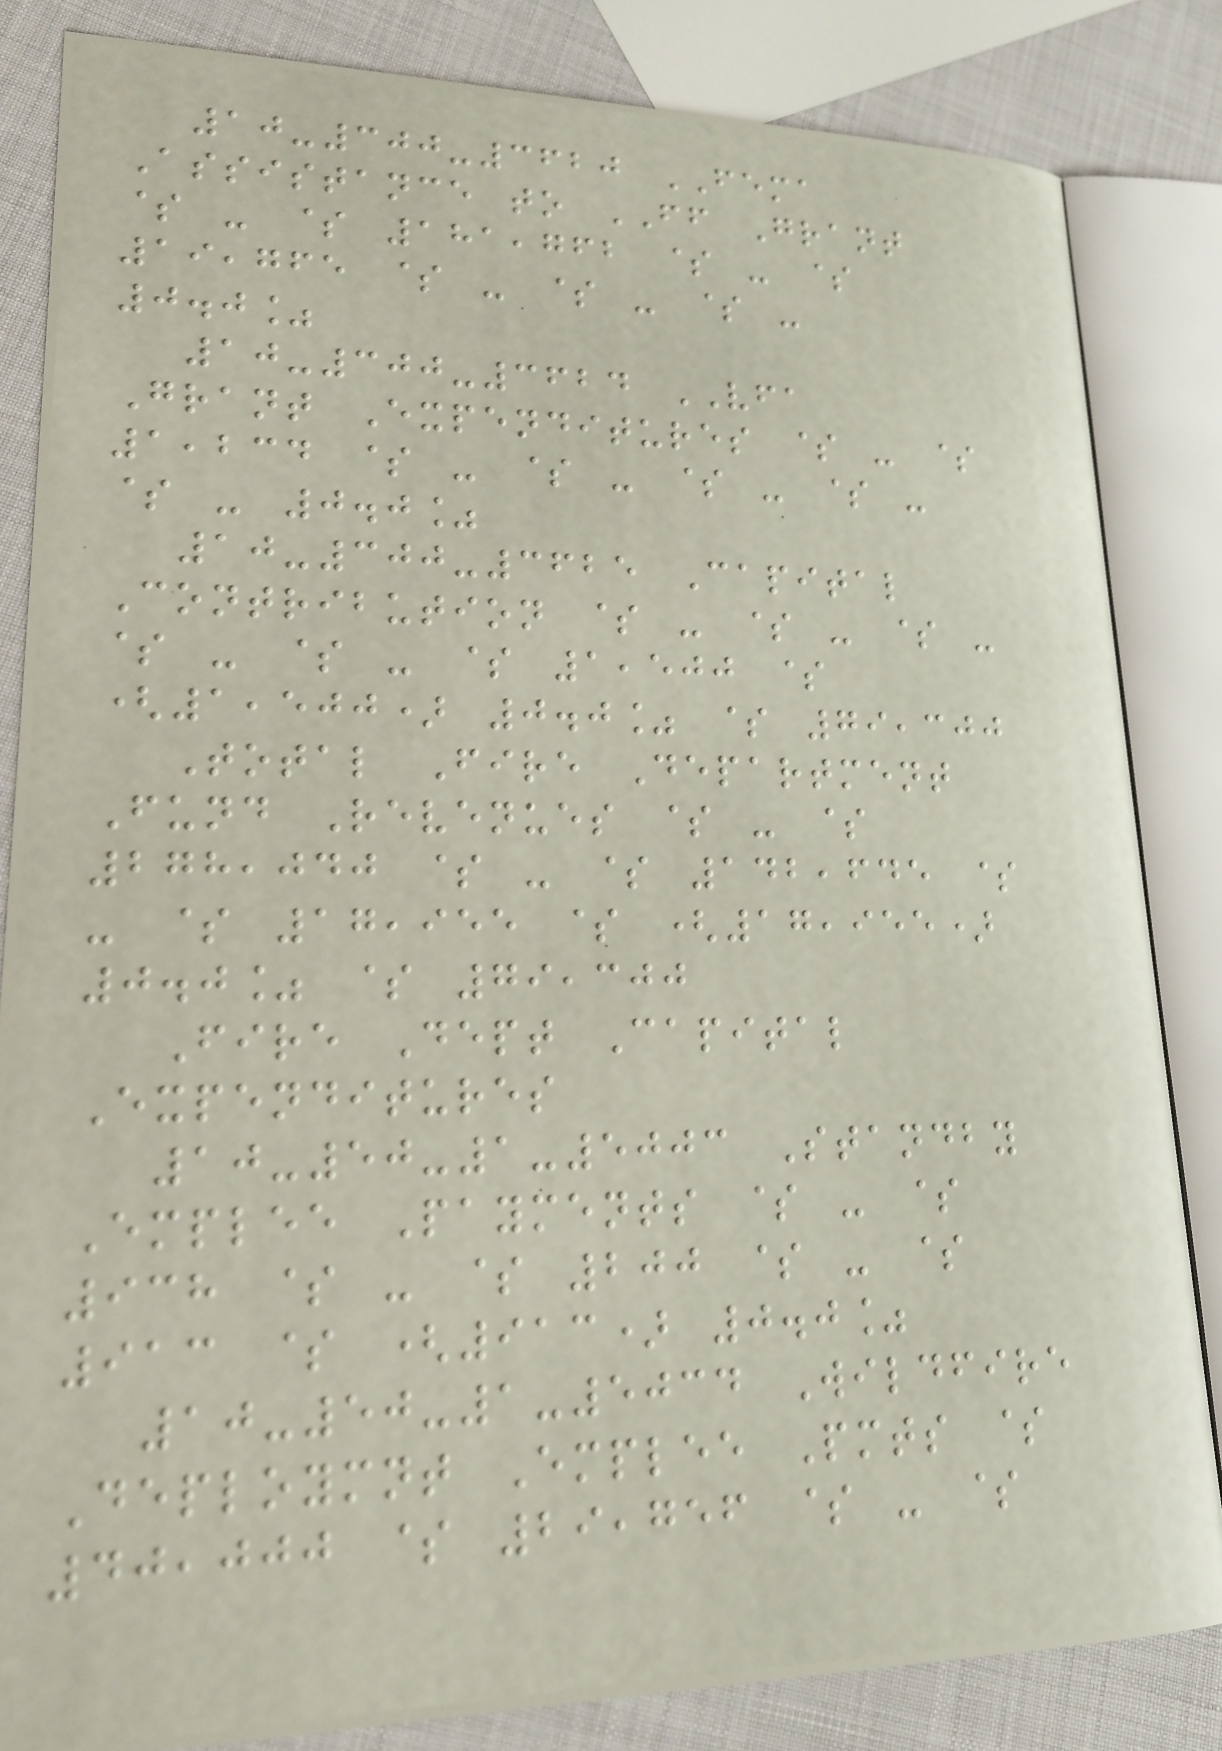10-300-3620 FEMA
Assistance to FF Grant
$ - $ 181,762 $ - $
19,765 $ - $ - $ -
0.0%
10-300-3624 VFA
Grant Expenditures $ - $
1,234 $ - $ - $ - $ -
$ - 0.0%
10-300-3625 Capital
Contribution $ - $ - $ -
$ - $ - $ 1,500 $
(1,500) 0.0% $ 79,300
Total Fire Department
Fund Revenues $ - $
278,040 $ - $ 142,645 $
- $ 17,955 $ (17,955)
0.0% $ 79,300
Fire Dept Capital
Expenditures
10-50-1-5003 Standby
Emplee Payments $ - $
938 $ - $ 200 $ - $
913 $ (913) 0.0%
10-50-1-5034 Wildfire
Deploymnt Emplee Pmts $
40,000 $ 29,756 $ - $
